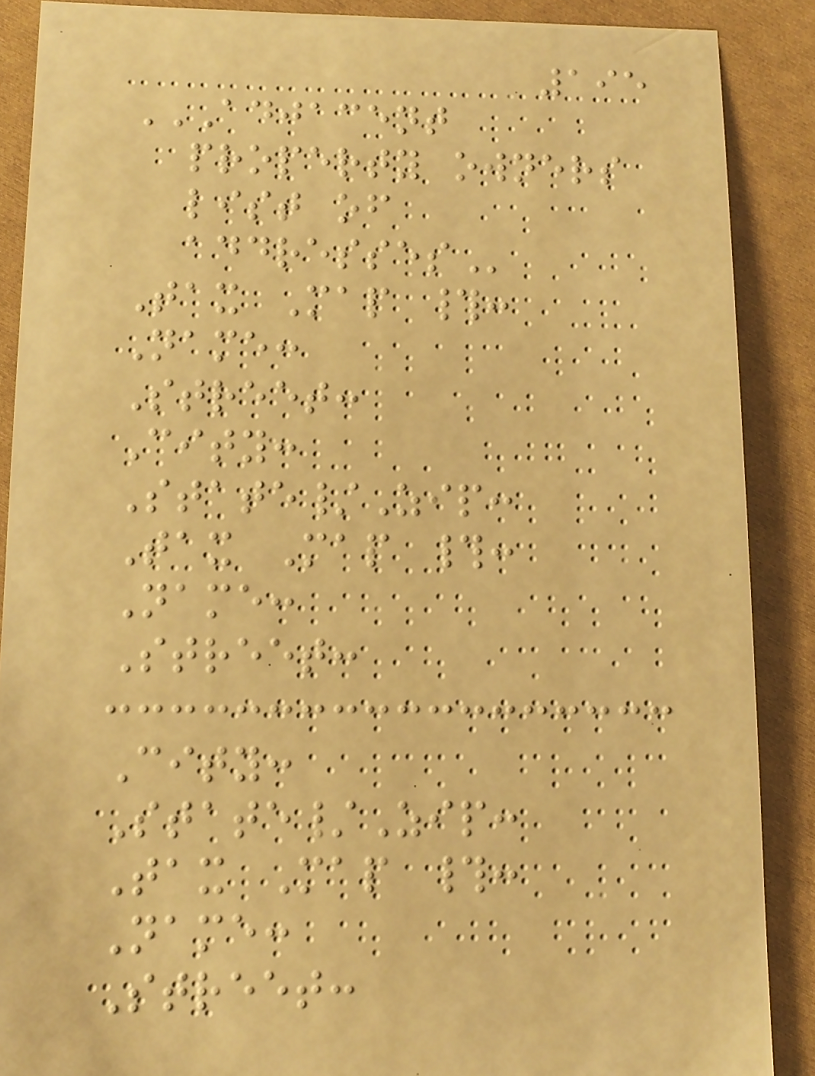195
ADJACENT
PROPERTY OWNERS
LIST OF
ADDRESSES
Tax Map #:
Name:
Street:
City:
State/Zip:
Tax Map #:
Name:
Street:
City:
State/Zip:
Tax Map #:
Name:
Street:
